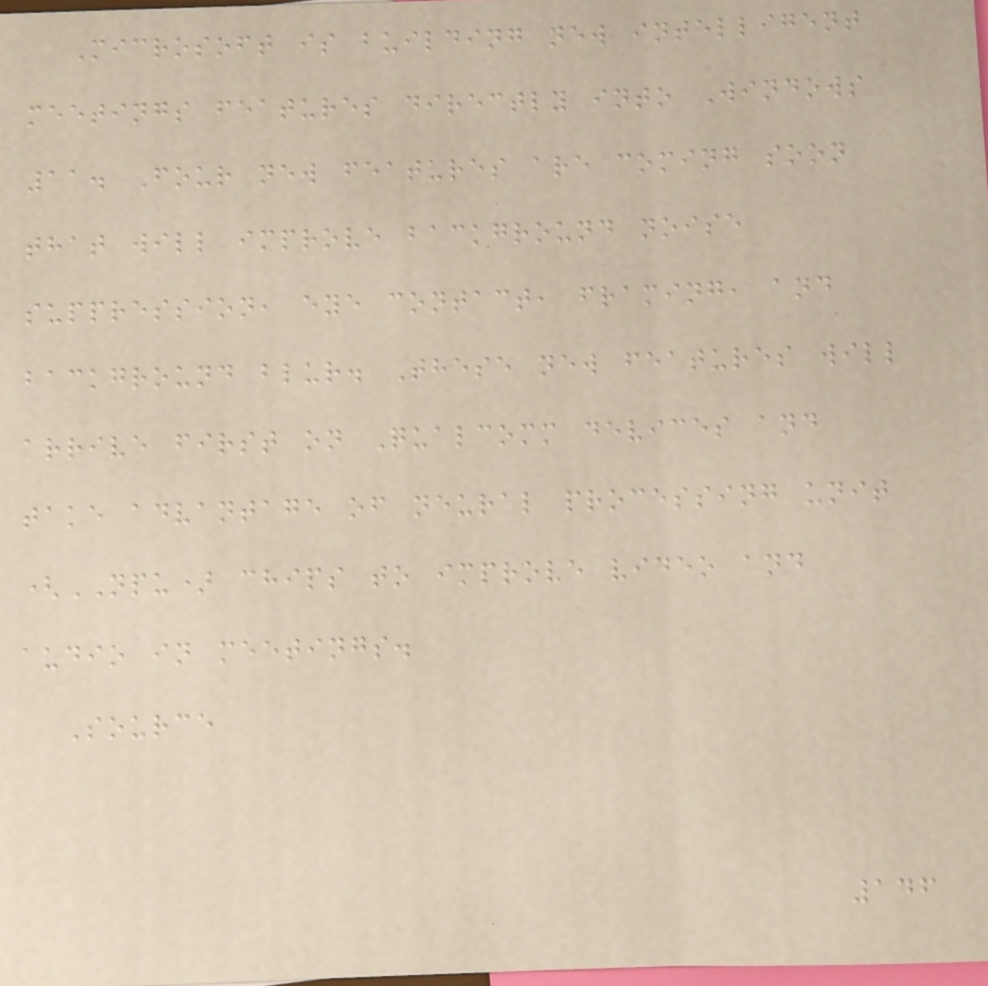Microsoft is building new intelligent
meetings features directly into Windows
11. Four new features are coming soon
that will improve background noise
suppression, eye contact, framing, and
background blur. These new features will
arrive first on Qualcomm devices and
take advantage of neural processing unit
(NPU) chips to improve video and
audio in meetings.
Source
146
